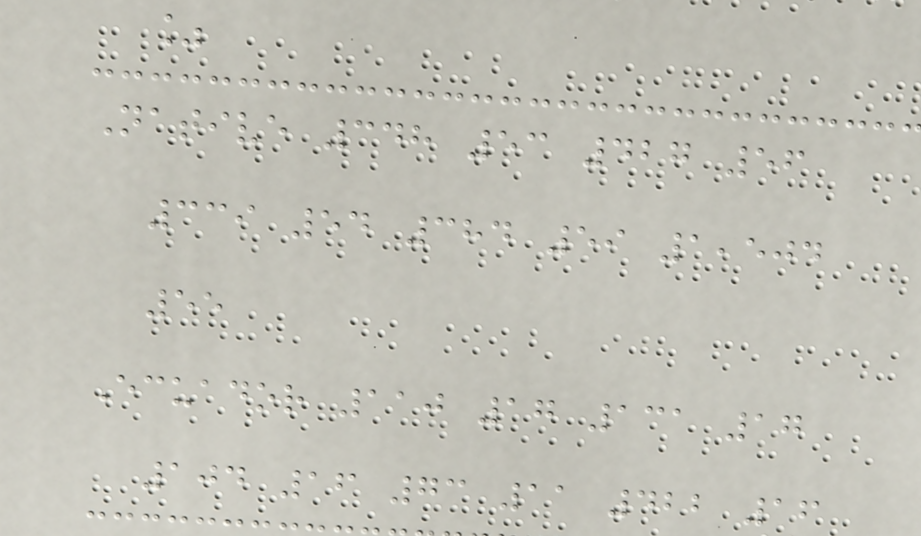%
Native 348 53 427 56
339 54 384 59 1,504
55
Ecuador 110 17 131 17
104 16 73 11 422 16
